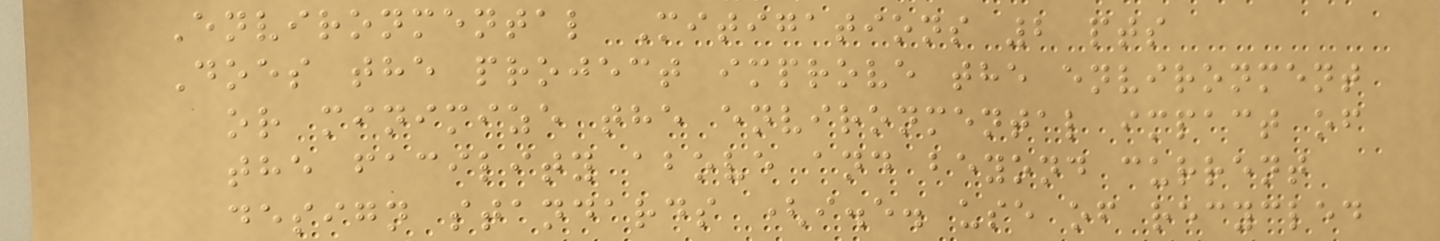Environmental Mitigations 2 pts
Does the project improve the environment
or minimize the environmental impact of
the facility above and beyond current
design standards (i.e. use of recycled
